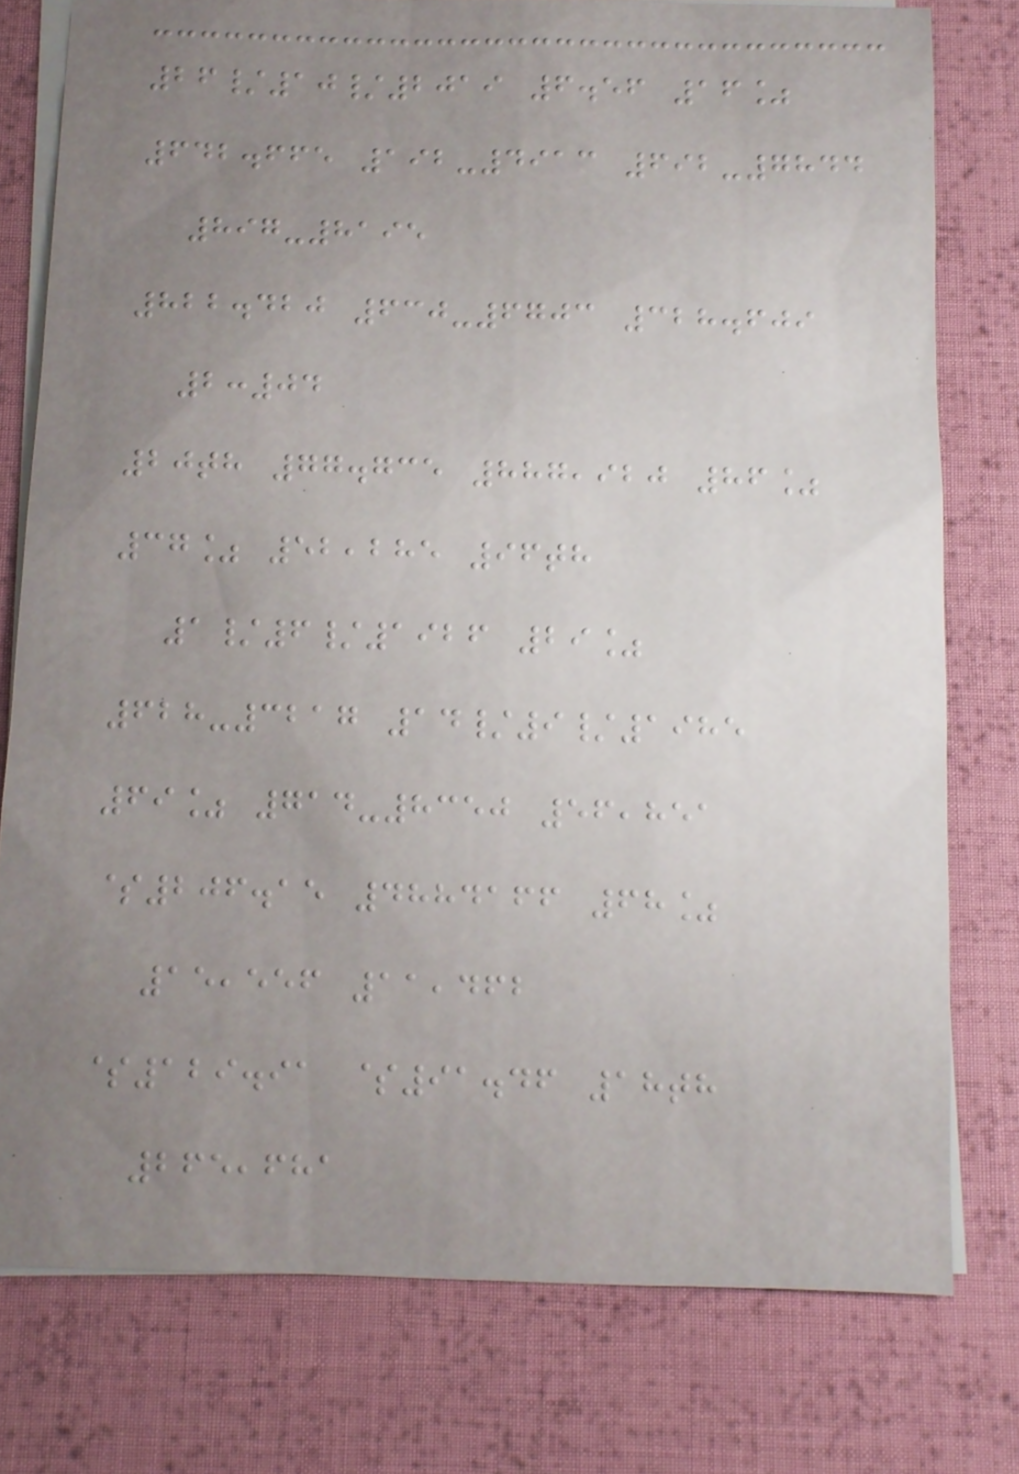26/10/2019 6.56 16%
642.665 192-4913 692-7844
897-8195
822.420 630-6703 328.609
2:04
20th 77.735 887,920 86%
37% 52,285 96th
1/6/1926 29%
628-3217 14/9/1985
69% 714-8350 56,851
$206.15 4884166 68%
15,556 11,462
$129.91 $91.46 18th
265,681
